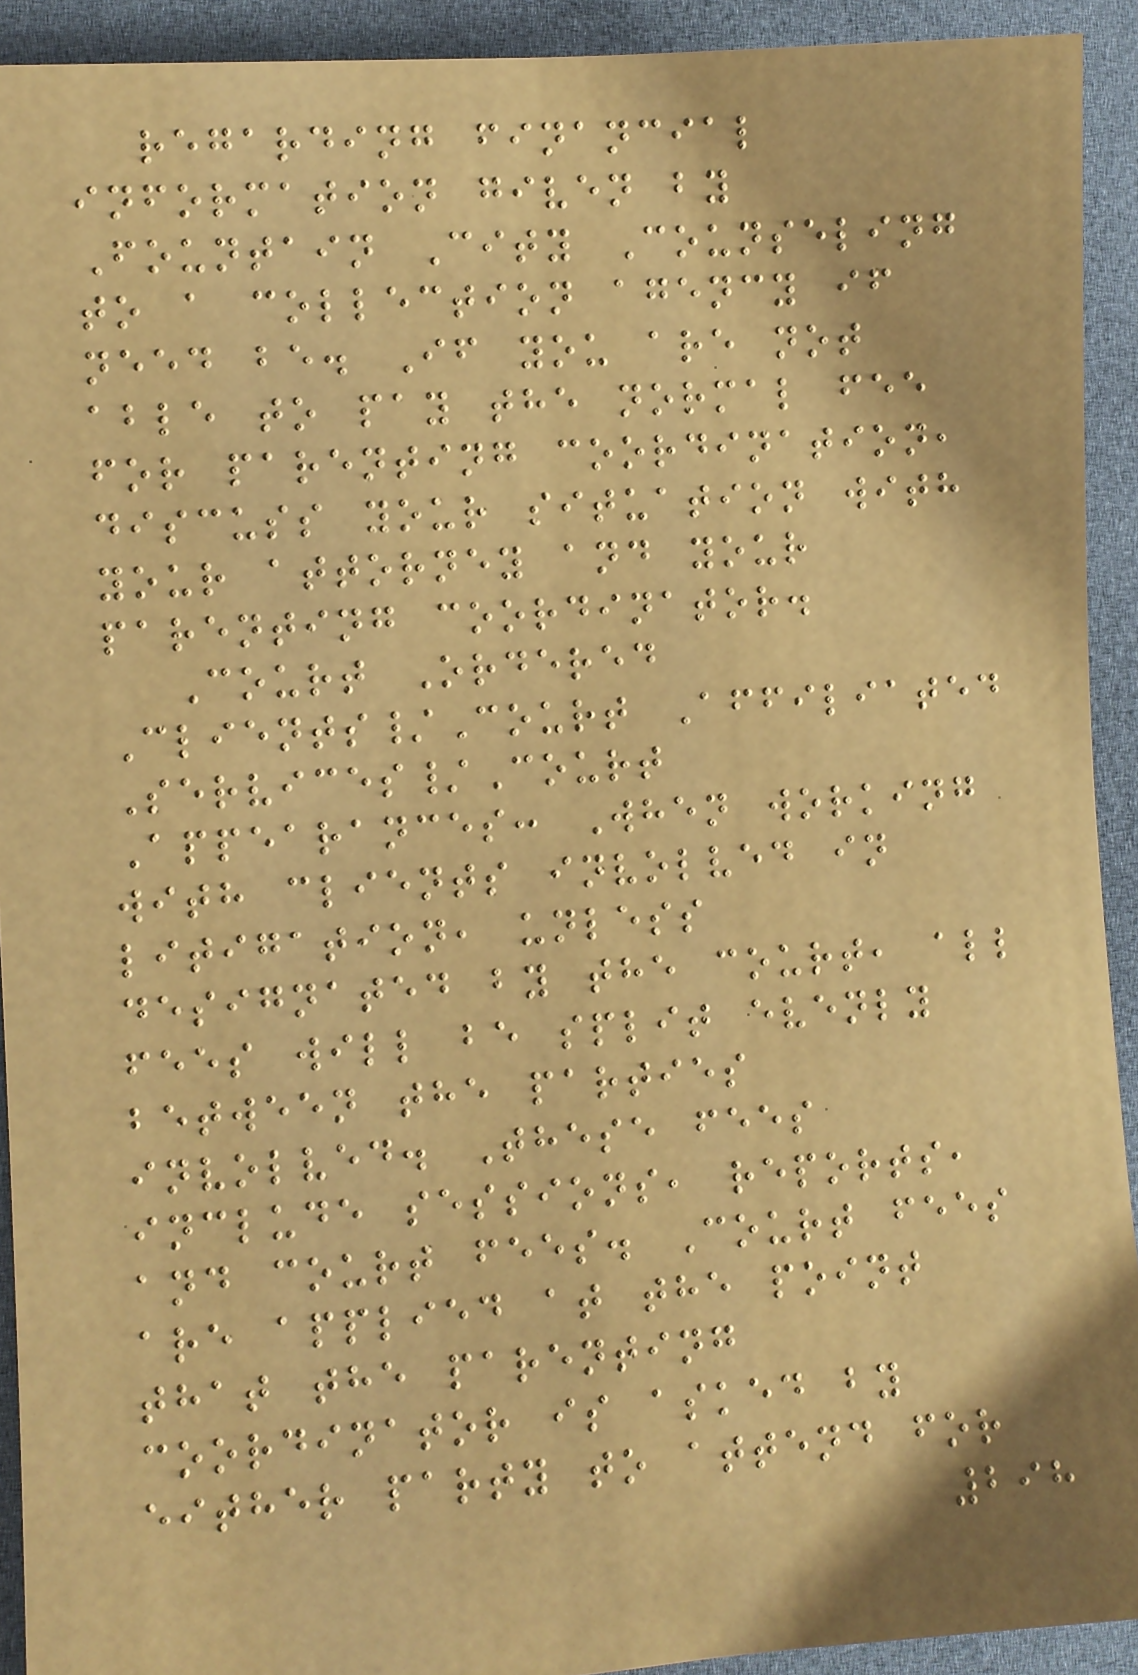regarding financial
information given by
Fountain City Counseling
to a collection agency if
need be. If you are not
able to pay the normal fee
for parenting coordination,
discuss your situation with
your attorney and your
parenting coordinator.
Court Ordered
Clients/Court Affiliated
Services/Court
Appearances: When working
with clients involved in
litigation, unless
designated by the court, all
fees will be split evenly
between the parties
involved. These fees
include sessions, reports,
and court fees. Court fees
are applied at the point
that the parenting
coordinator is asked by
either party to attend for
298
